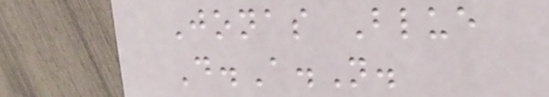Jonas Blue
D.A.N.
